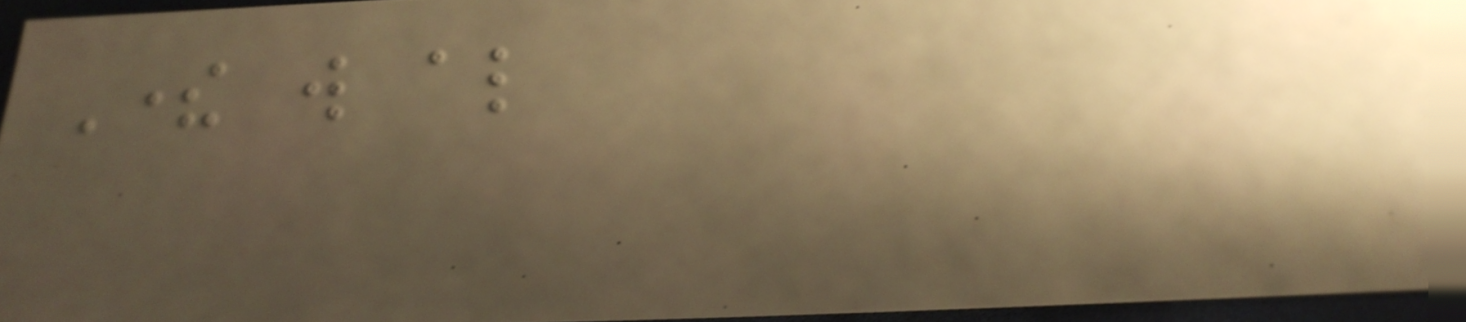There will also
